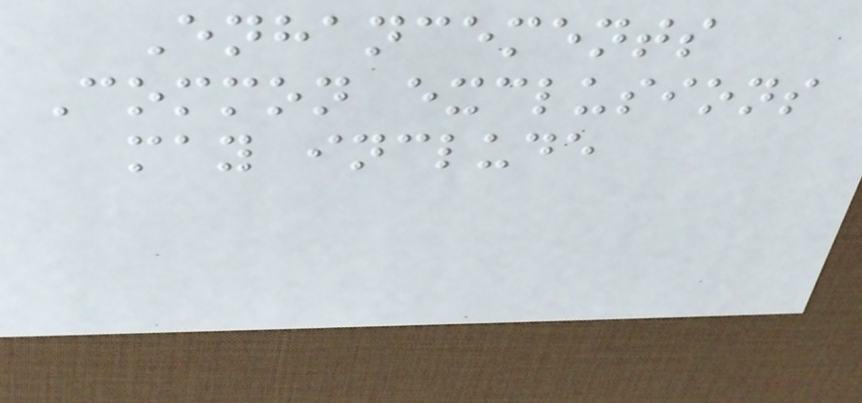Enhancements
Common exclusions
may include
